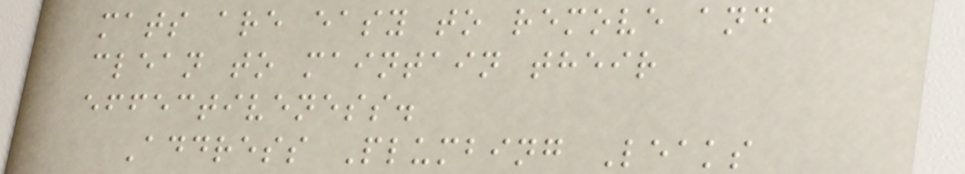mats are easy to remove and
clean to maintain their
effectiveness.
Address Plumbing Leaks
